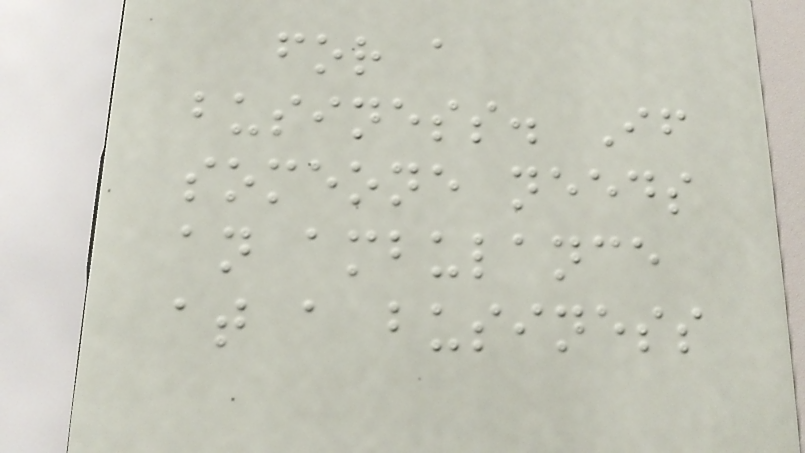for a
business. If
someone needs
an ambulance
at a business
